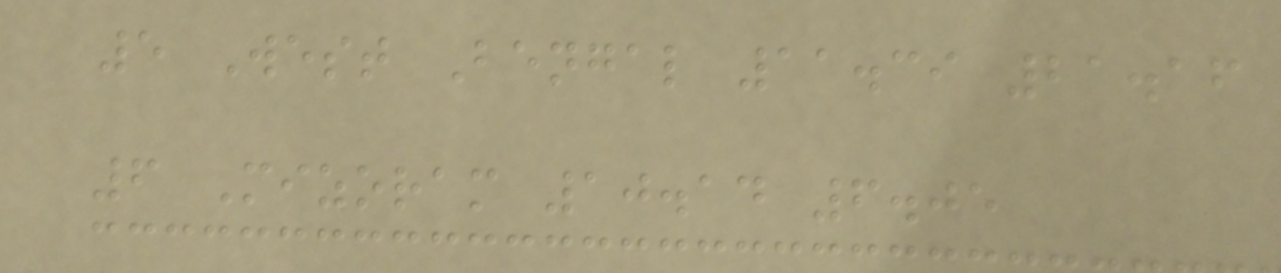5 West Bengal 11.39 21.16
6 Mizoram 10.14 6.05
